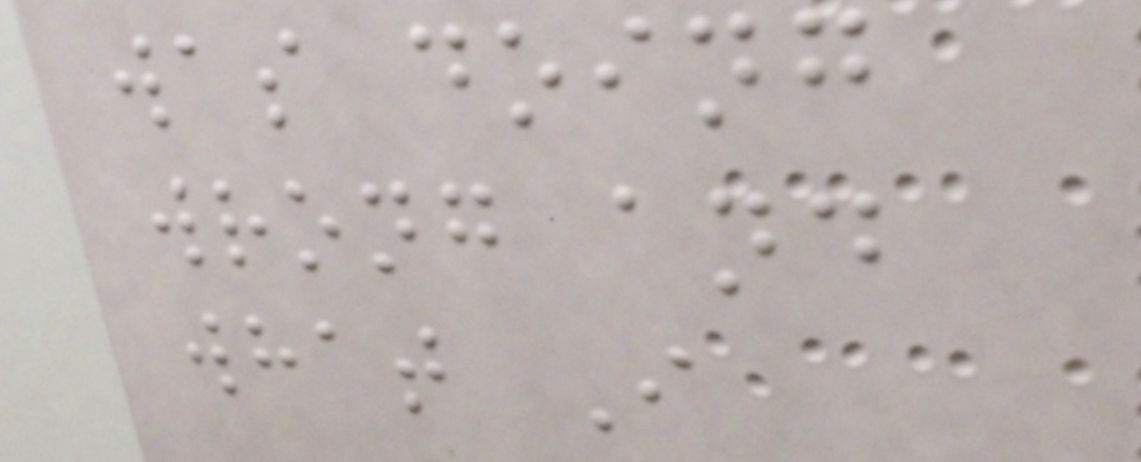was doing
wrong and
what I
